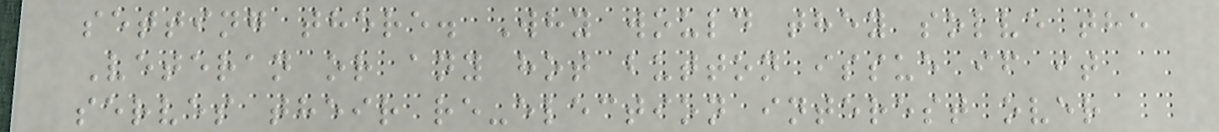setting there. Why would they solve the
Veteran or any hot button issue if it
serves their re-election interest over
